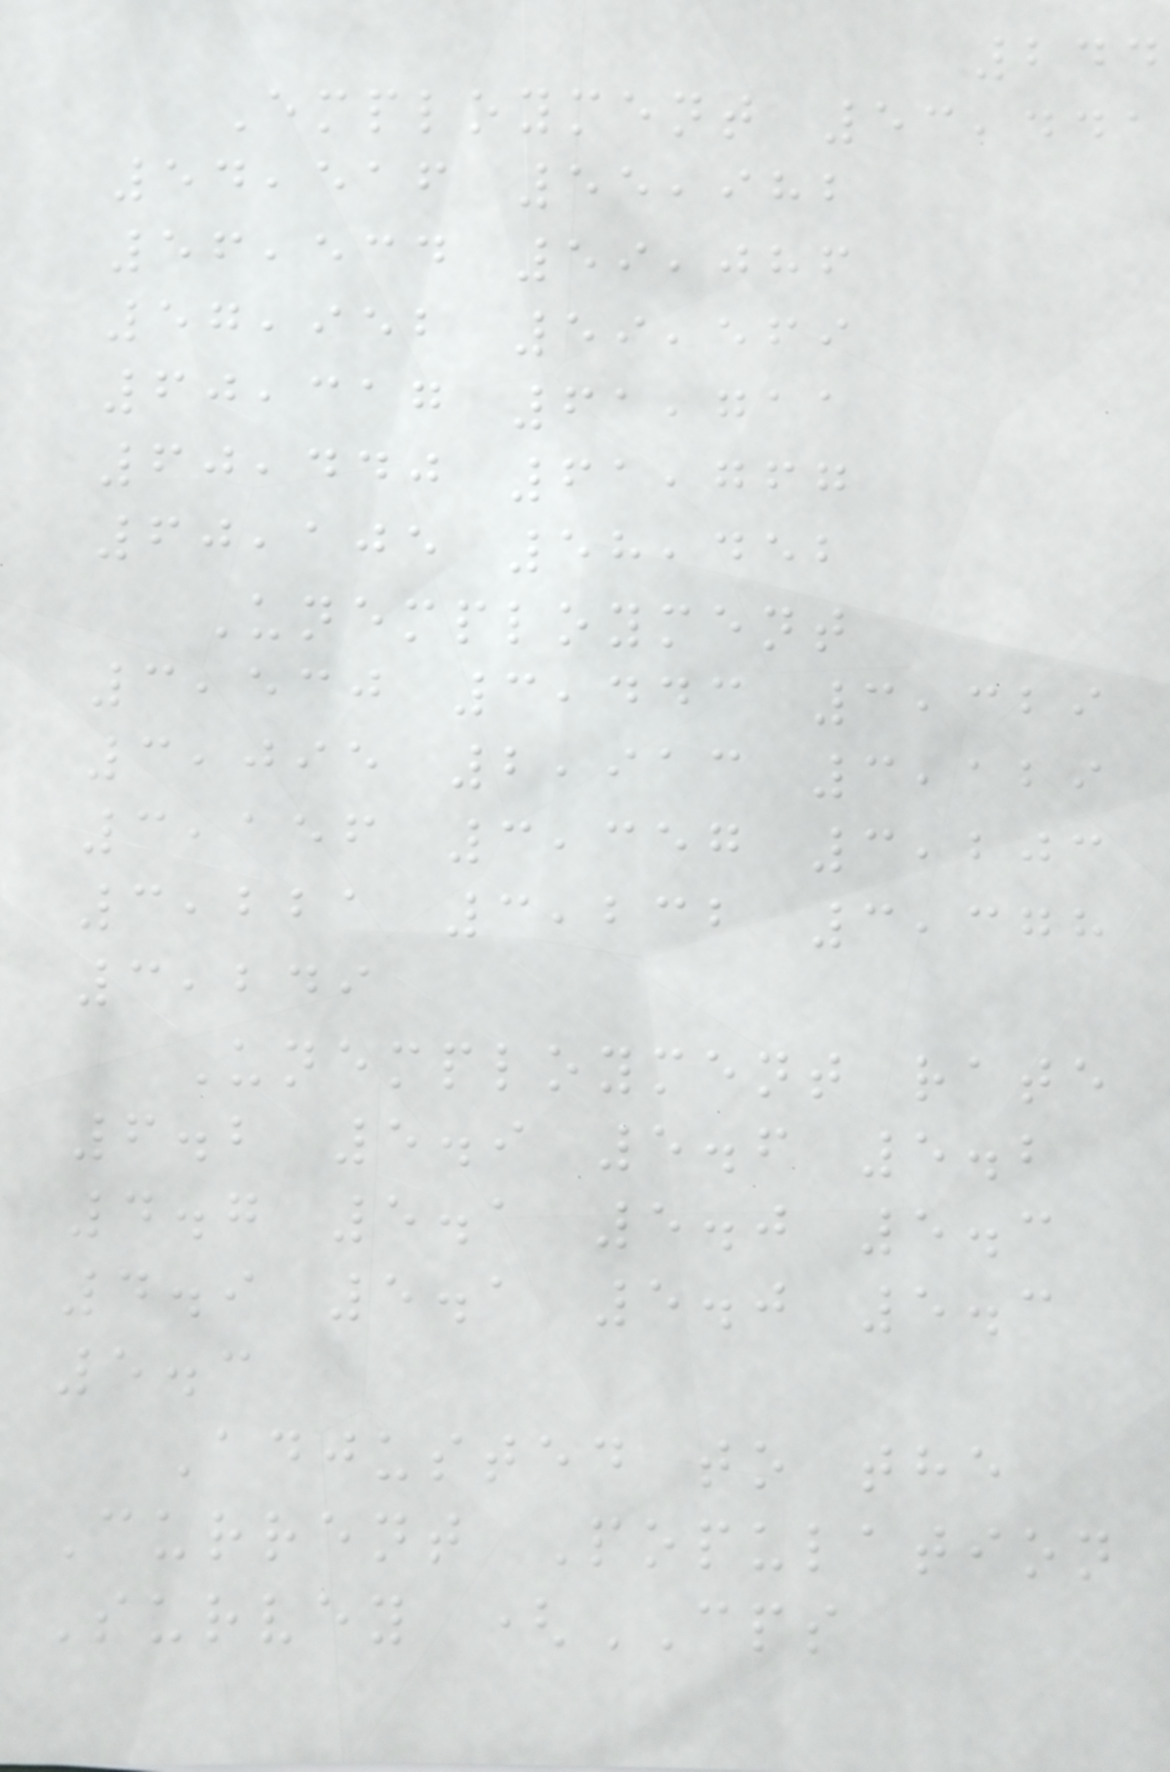244
Employment 53,441
54,516 55,982
56,534 59,086
57,952 59,569
60,317 61,711
60,440 61,767
60,105 58,452
Unemployment
3,530 3,443 3,329
3,095 2,913 3,129
3,156 3,357 3,203
3,221 3,232 3,378
3,249
Unemployment rate
6.2 5.9 5.6 5.2
4.7 5.1 5.0 5.3
4.9 5.1 5.0 5.3
5.3
Adjusted to the
Current Population
Survey (CPS
